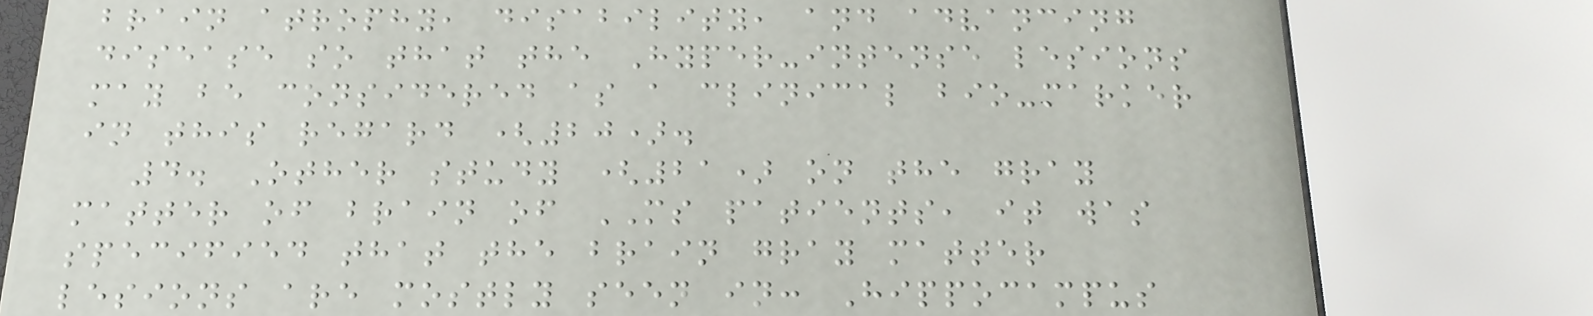brain atrophy, disability, and advancing
disease so that the Hyper-intense lesions
may be considered as a clinical bio-marker
in this regard (20).
4. Other study (21) on the gray
matter of brain of MS patients, it was
specified that the brain gray matter
lesions are mostly seen in: Hippocampus
